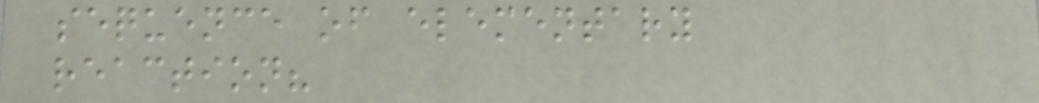sequence of elementary
reaction?
